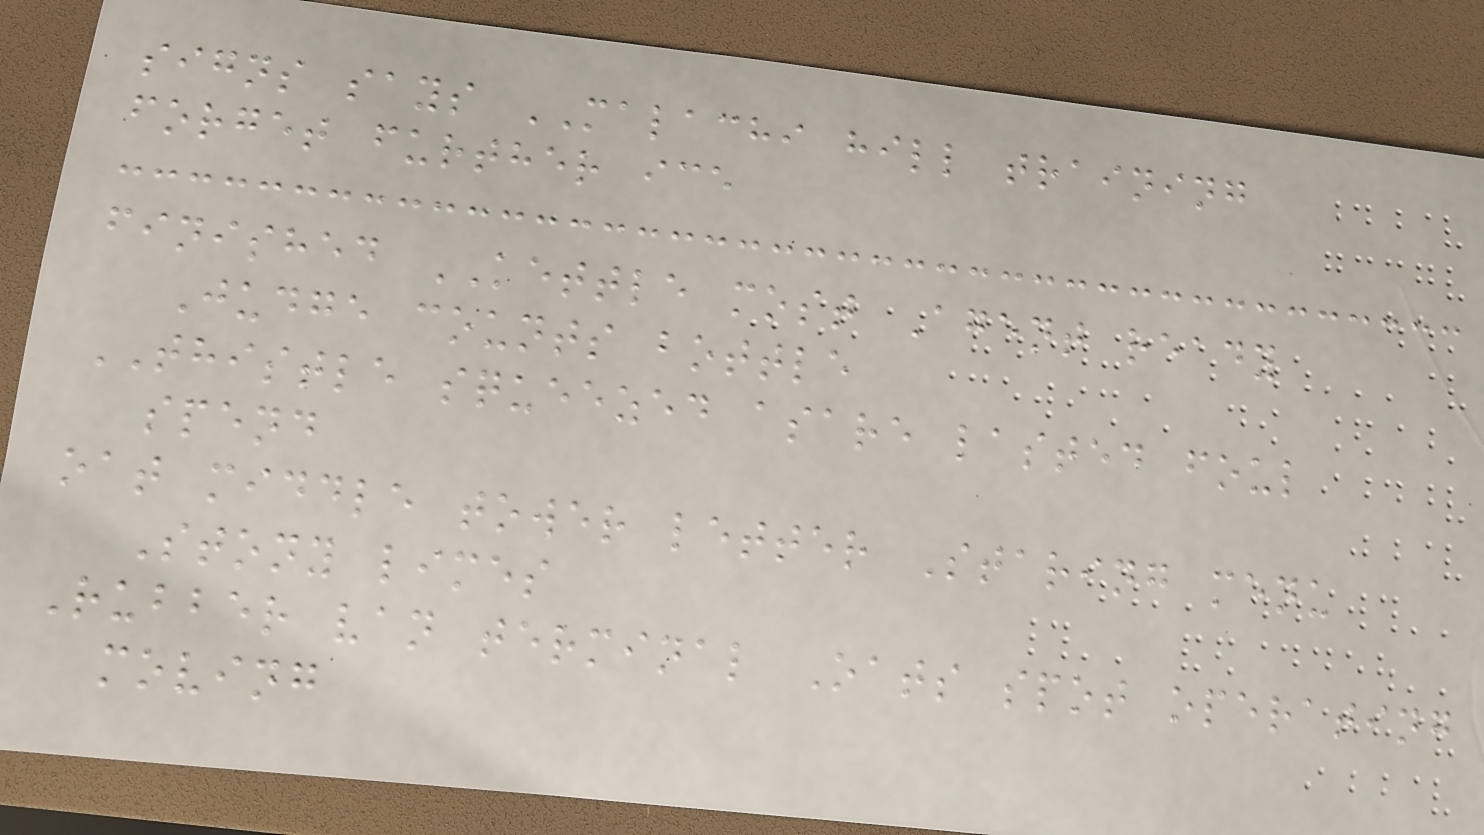signs says MALACHI hill training
forget further ice
finished KETTLE most Agent ready
Judge counts bottle
THISTLE squeezed asare lasted foul
spend
oat middle tower letter Staring menu
Stony limes
Rubber van terminal Oats spot operating
moving
